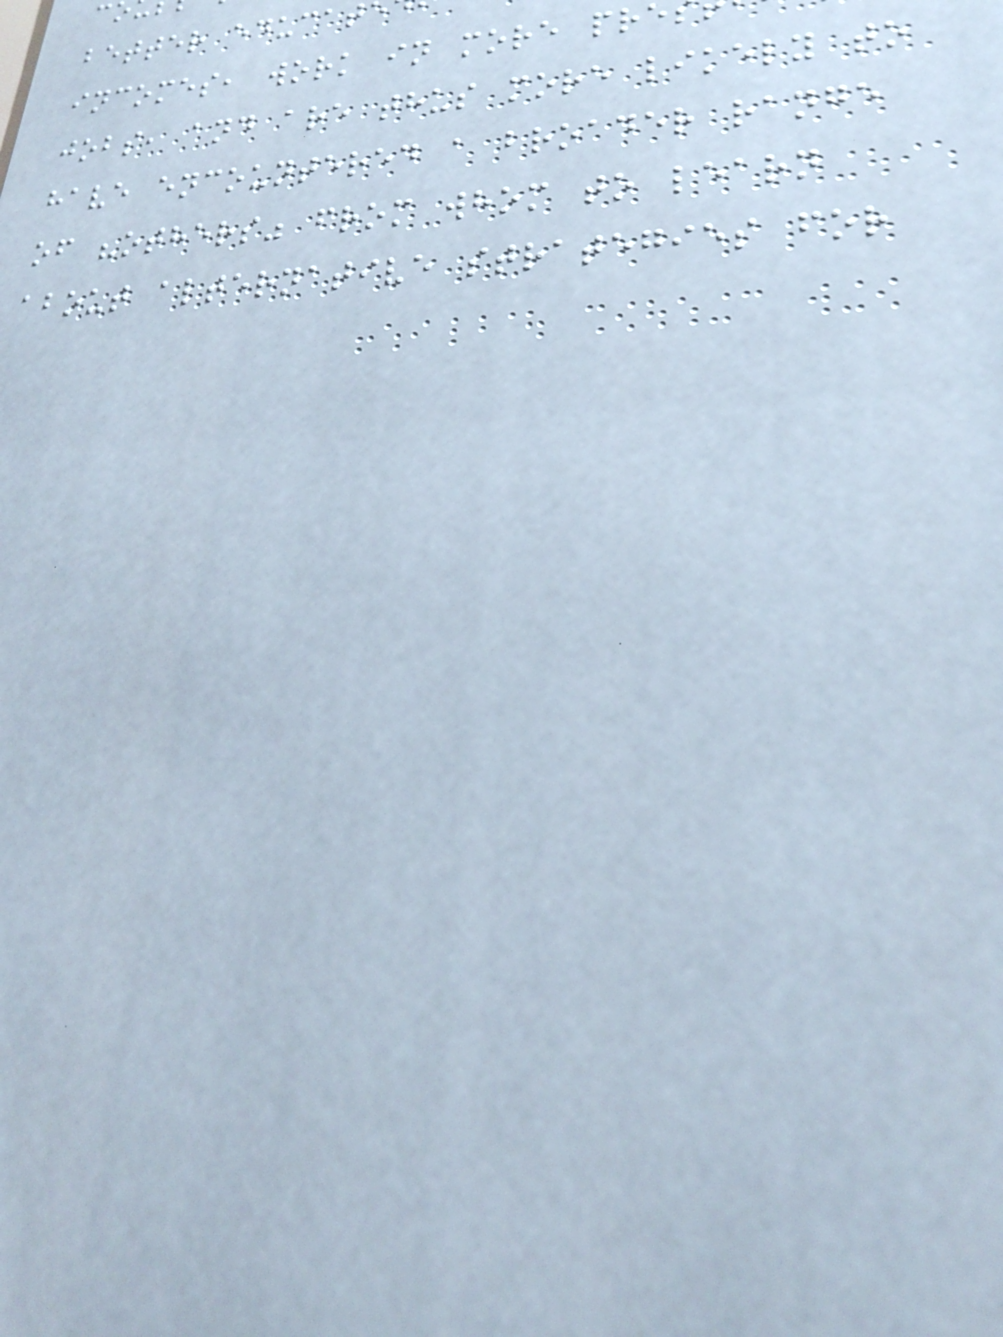better educat
incomes, work in more pre
jobs, and are thus more likely to
have encountered a broader range
of "others" from whom to learn
about alternative strategies for
